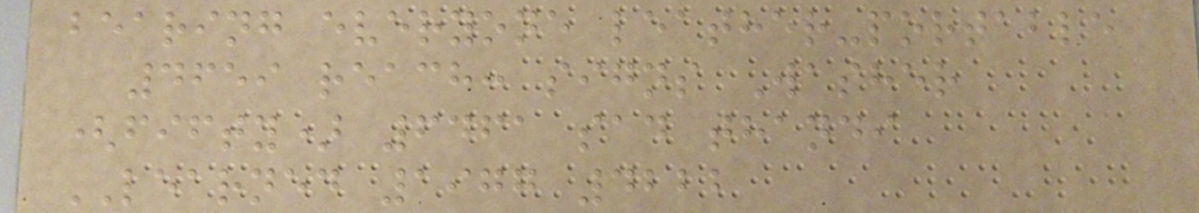bearing everyone leather-portable
4659 reach: signs Washer
(fifty) 6461 sad thandi
LEARNED 1977 4222
